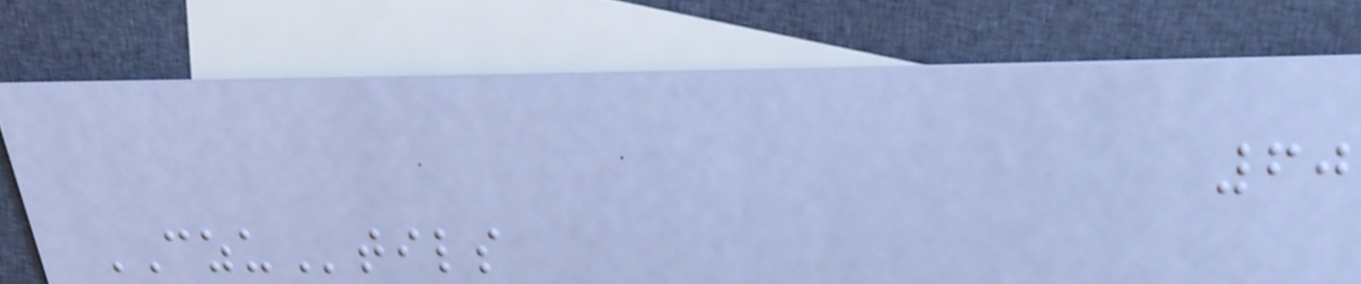60
CZUtils
